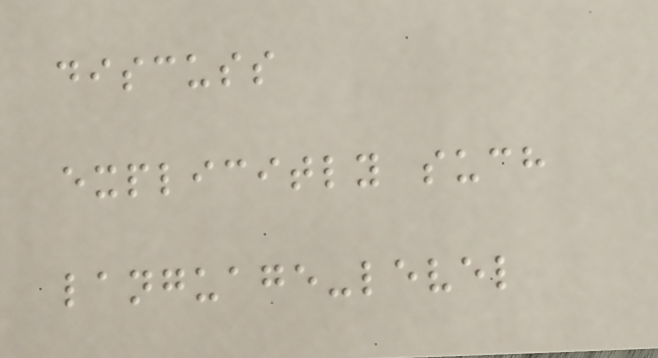discuss
explicitly such
language-level
